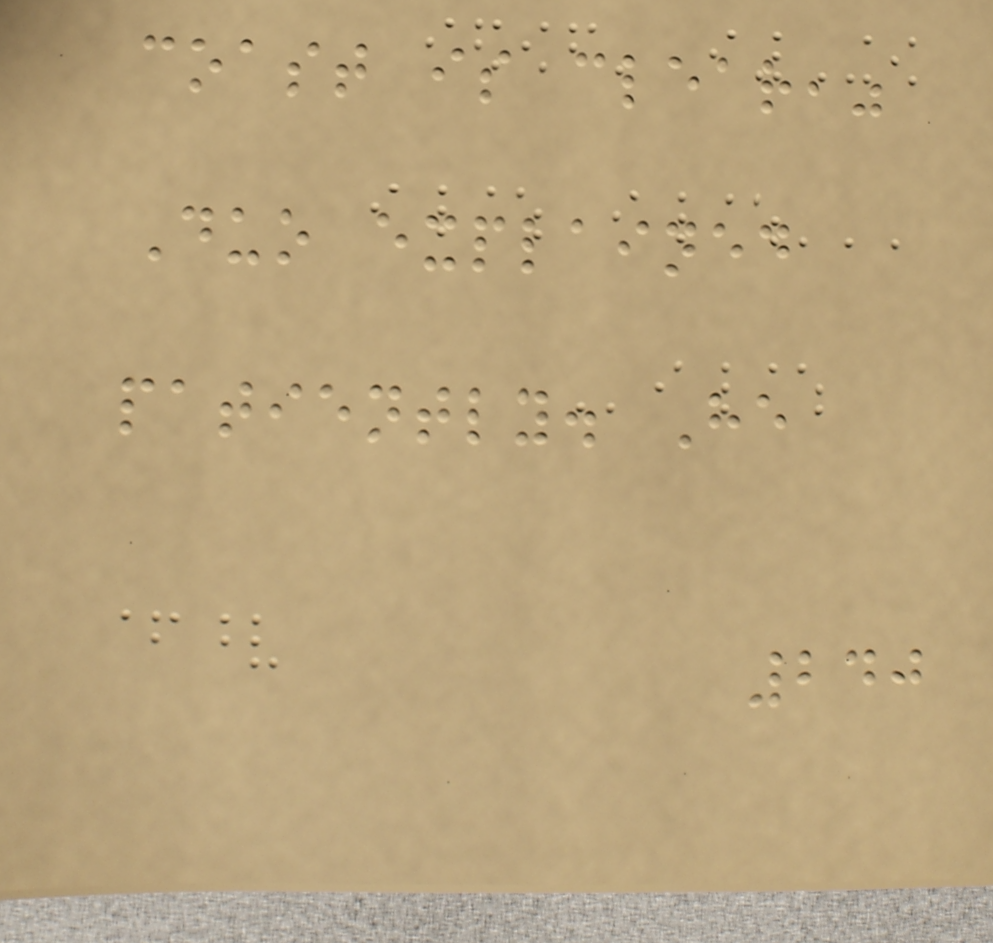coast is clear,"
Duo explained
patiently. He
240
